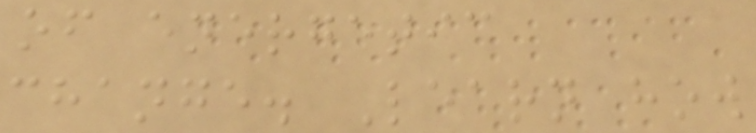of energetic
change. Learn how
